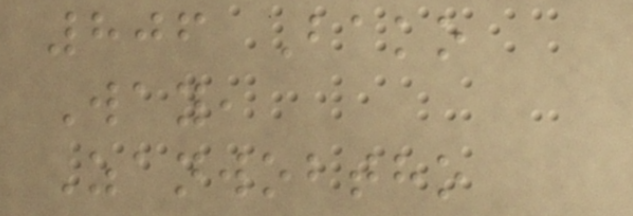806 Bako
Way,
Zanwobtho
